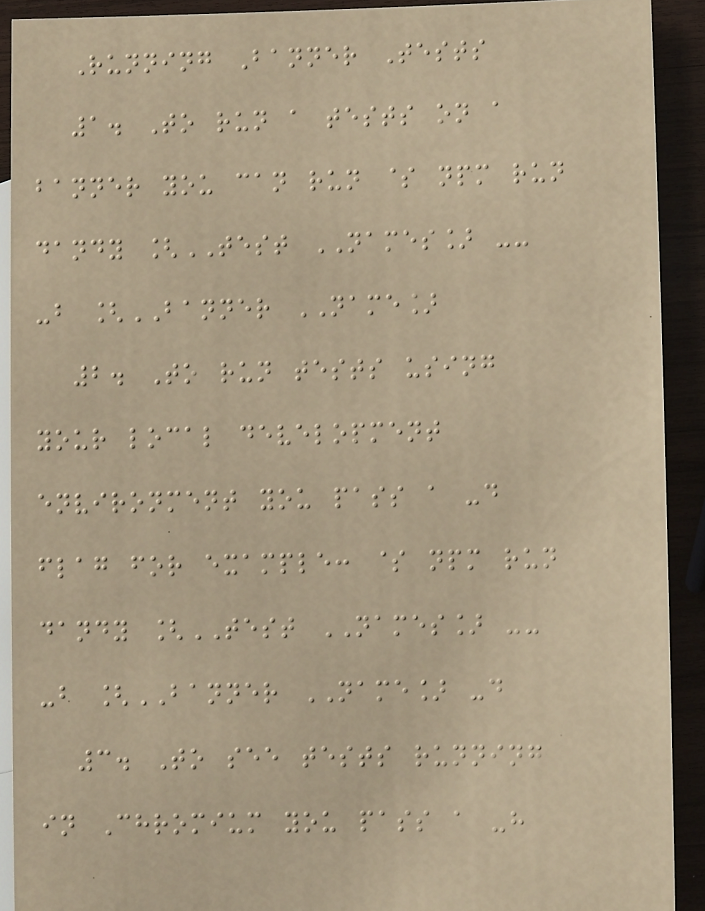Running Banner Tests
1. To run a tests on a
banner you can run $ npm run
dandy [TEST NAMES] --
-b [BANNER NAME]
2. To run tests using
your local development
environment you pass a -d
flag for example: $ npm run
dandy [TEST NAMES] --
-b [BANNER NAME] -d
3. To see tests running
in Chromium you pass a -h
